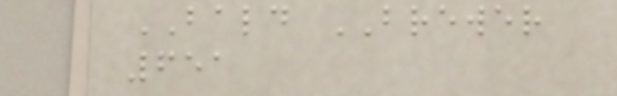BALD BREWER
651
